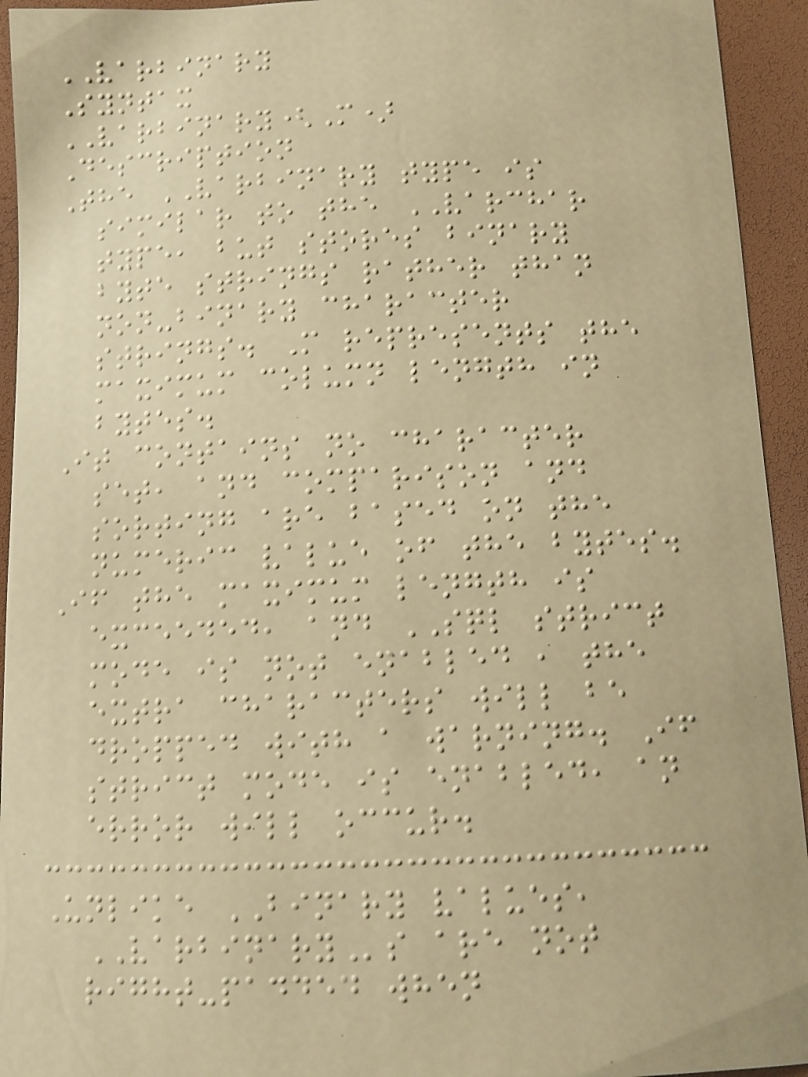VARBINARY
Syntax
VARBINARY(M)
Description
The VARBINARY type is
similar to the VARCHAR
type, but stores binary
byte strings rather than
non-binary character
strings. M represents the
maximum column length in
bytes.
It contains no character
set, and comparison and
sorting are based on the
numeric value of the bytes.
If the maximum length is
exceeded, and SQL strict
mode is not enabled , the
extra characters will be
dropped with a warning. If
strict mode is enabled, an
error will occur.
Unlike BINARY values,
VARBINARYs are not
right-padded when
